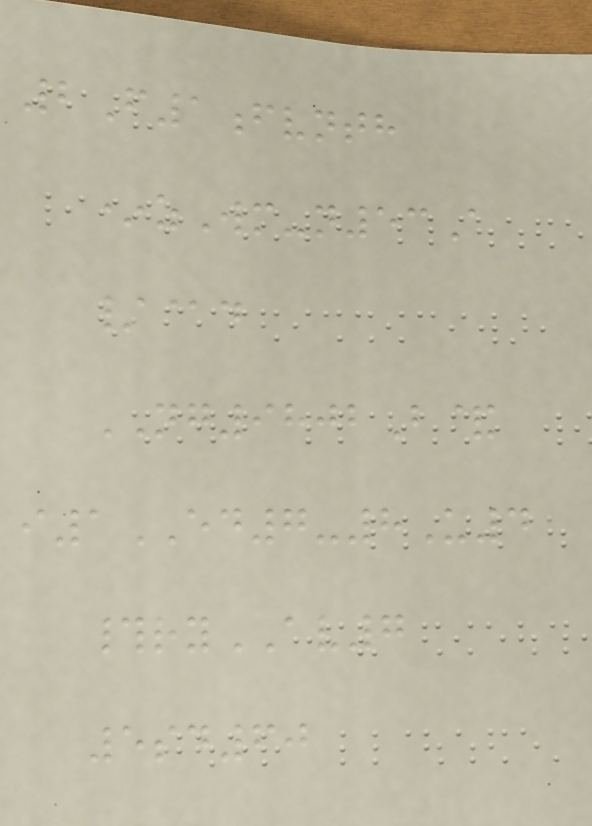2F1fvnth
*zWm-n53A
/@d
NG9802B&
i1ED7-8U4
#ryAV7
5sd60
